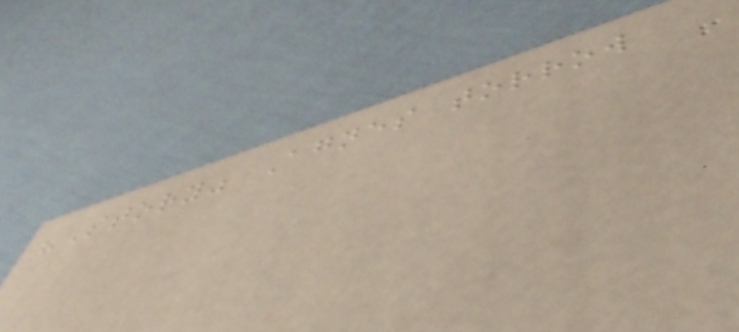"Story" Agnes torrow
